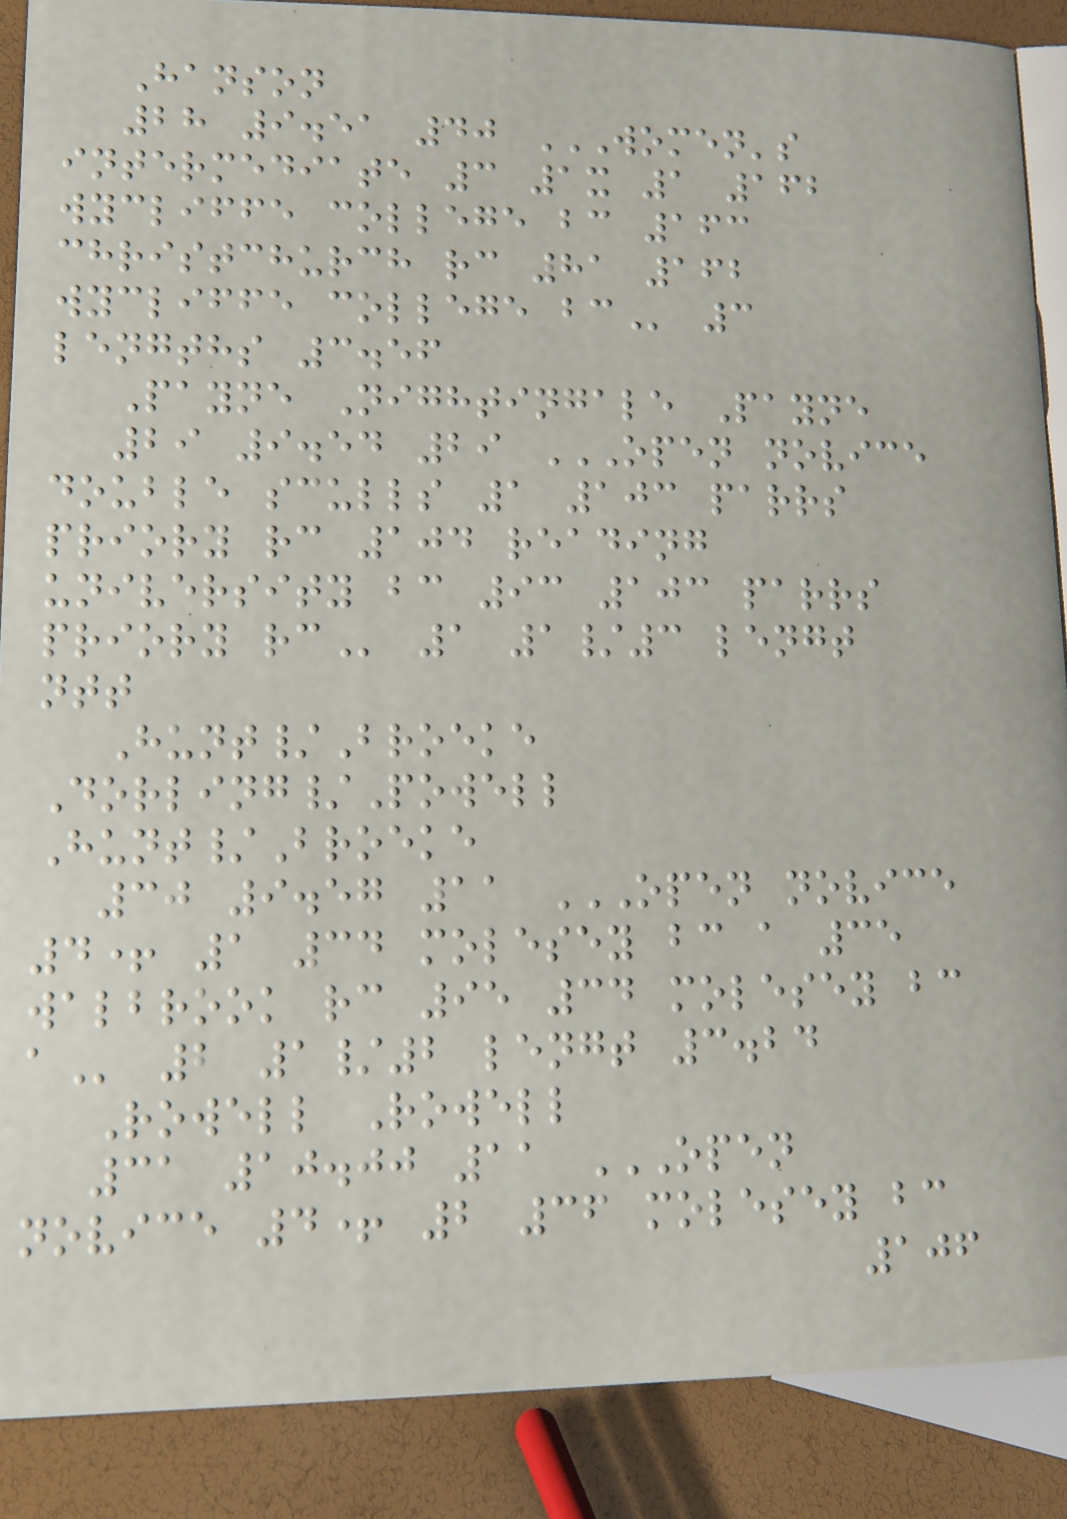Hanson
28 9.51 40 WOMEN'S
INTERMEDIATE 3 1X 1 162
WYCLIFFE COLLEGE BC 163
CHRISTCHURCH RC 81 162
WYCLIFFE COLLEGE BC 3
lengths 3.56
Payne Nightingale Payne
29 9.54 29 OPEN NOVICE
DOUBLE SCULLS 1 103 PARRS
PRIORY RC 104 READING
UNIVERSITY BC 93 103 PARRS
PRIORY RC 1 1/3 lengt
ntt
Hunt/Broeke
Dorling/Powell
Hunt/Broeke
30 9.57 11 OPEN NOVICE
4+ 1 34 MOLESEY BC A 35
WALBROOK RC 95 34 MOLESEY BC
A 2 1/2 lengt 3.24
Rowell Rowell
31 10.00 11 OPEN
NOVICE 4+ 2 36 MOLESEY BC
106
